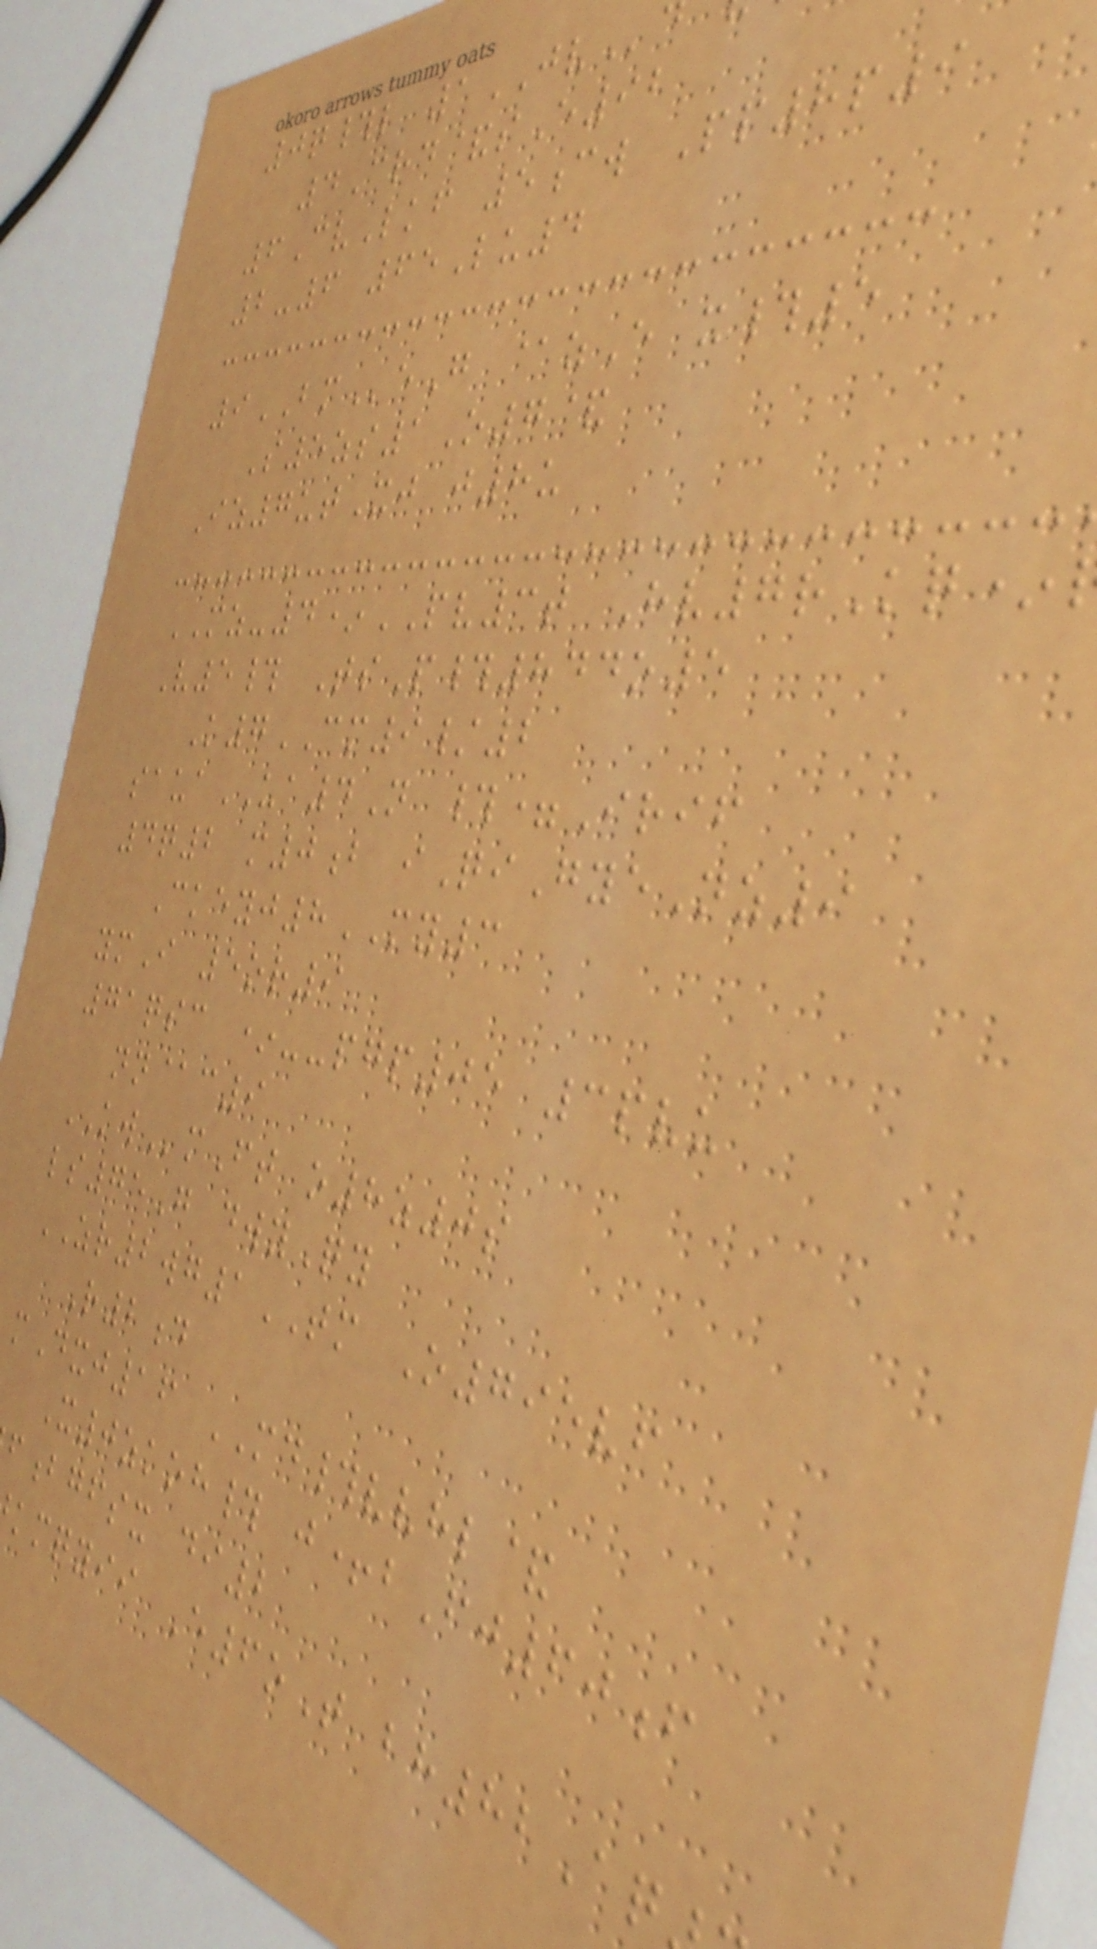0q#l 1JV
4Crd&sE92
6CvLkf 5cw Pp8p9
2-6 65Lu4
9BMeG @zE x#5
S5zs1O7&
Iz7utXj j8u
MZ-4*PV3t Hv7rKq*
V5# TsP#844o5
K7CM9/2
sauaUA4N #=Irif
4q2 m0b iQiGyeNz9
Ckeyj8MY3
ymI 5or9
71qsc *--pgp05 3pvu
nn@c9
KWmFt o8z0s
ls75G dwyQy
ZR2wg1TM O795vf
R2d
mDxj16 MD#vvhl&
X0zkoh# j+bFj60f
bgfsx di2
kmqyii E6oT bh82Aq
